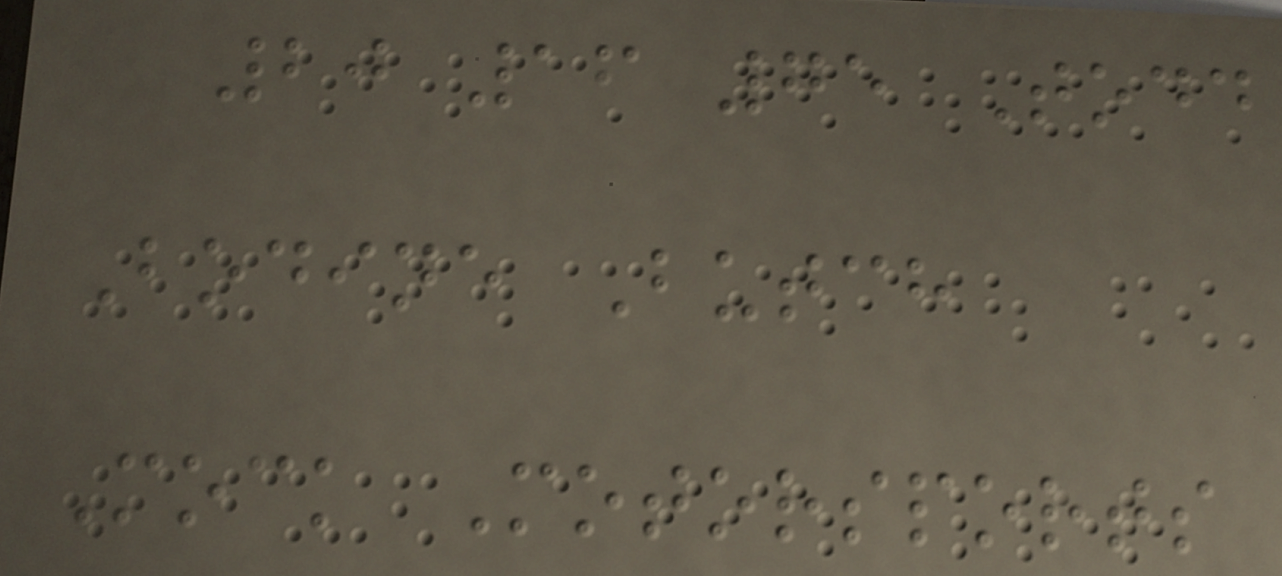20 16 75 Todd
Bodine Butch
Mock Motorsports
